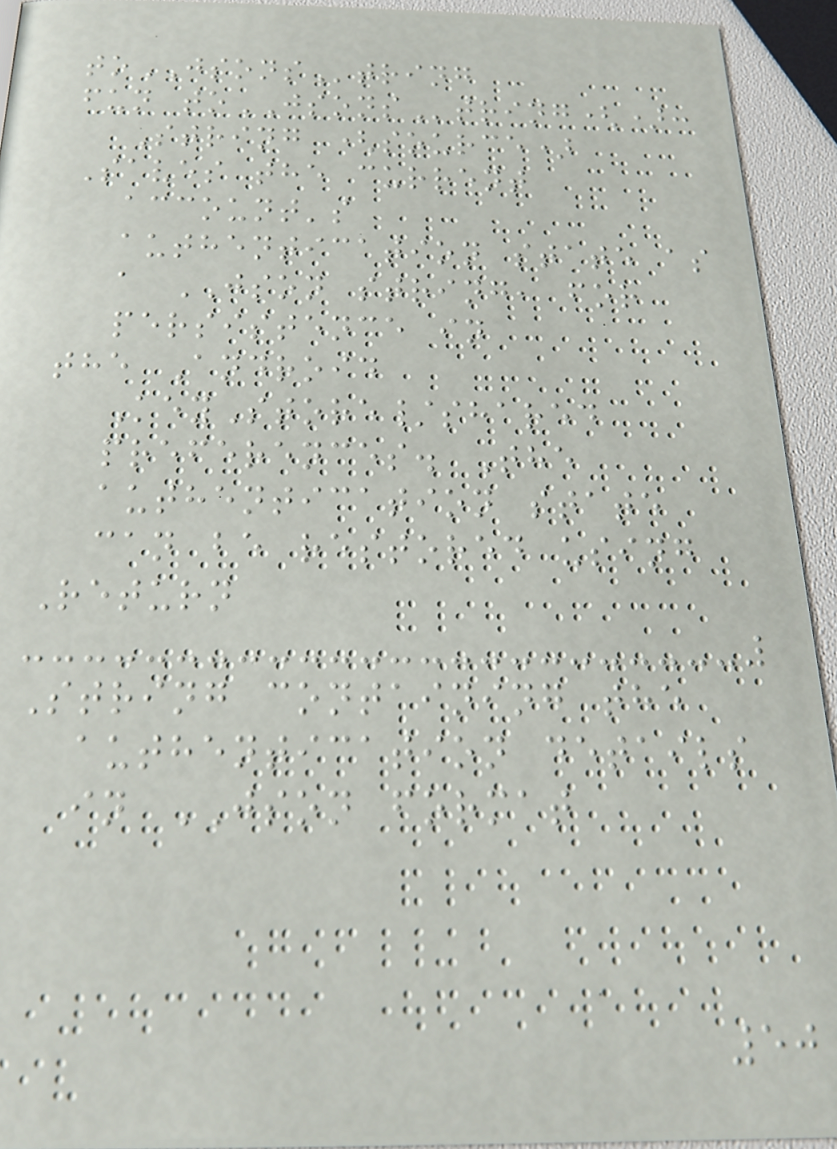toJSONString
fun toJSONString():
String (source)
Saves the current
account's
authentication state as
a JSON string, for
persistence in
the Android
KeyStore/shared
preferences. The
authentication state
can be restored using
Return
String containing the
authentication details
in JSON format
50
